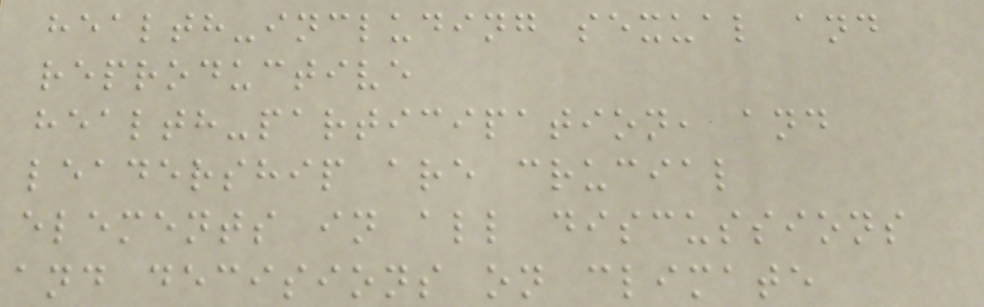health-including sexual and
reproductive
health-participation, and
leadership are crucial
elements in all discussions
and decisions on climate
